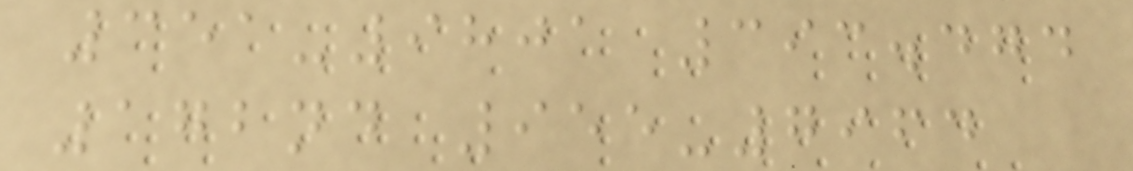351-9801 393.474
172nd 955-7964
